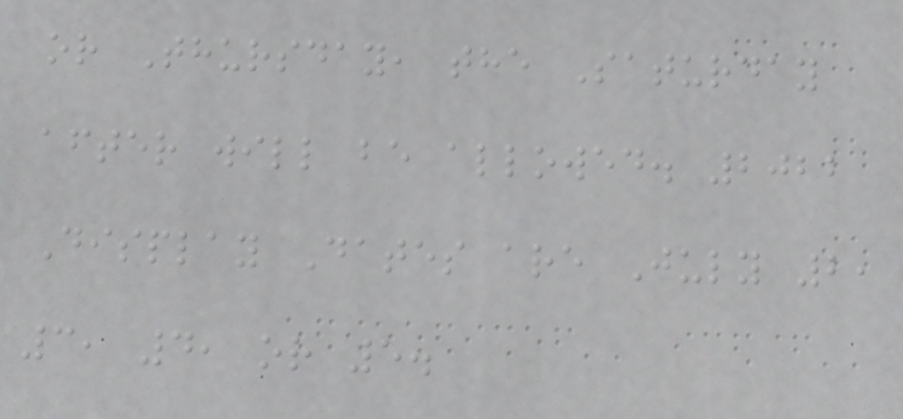or Thursday, the Saturday
after will be allowed. 2022
Display Dates are July 2,
3, 4, or 5.
